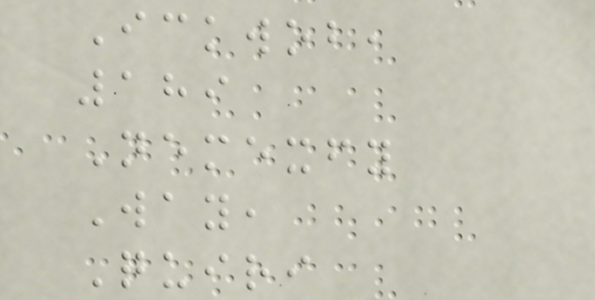Ickwob,
189
Nemexfy
Way,
Quiri
